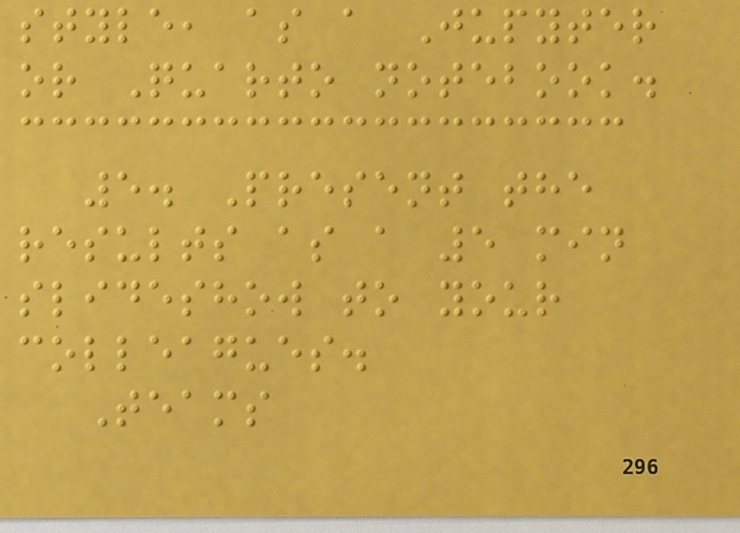style, as a Jupyter
or Quarto notebook.
5. Present the
results as a 5 min
slideshow to your
colleagues.
Teams
